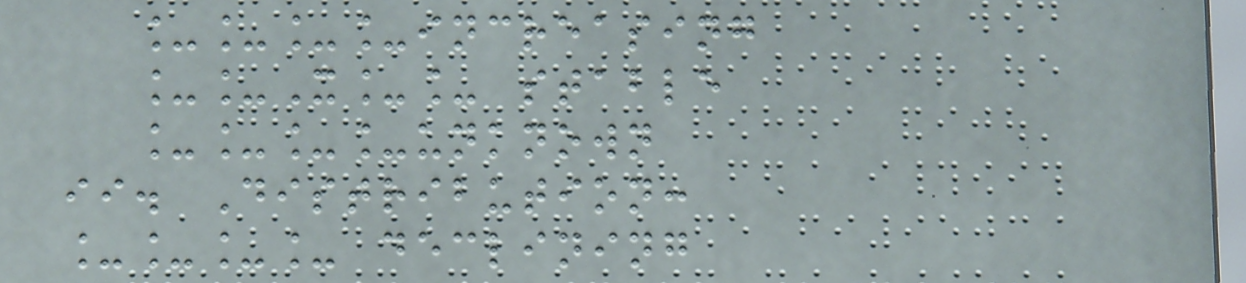____increasing
__X__ stable
____unknown
ii. Distribution:
____ declining
